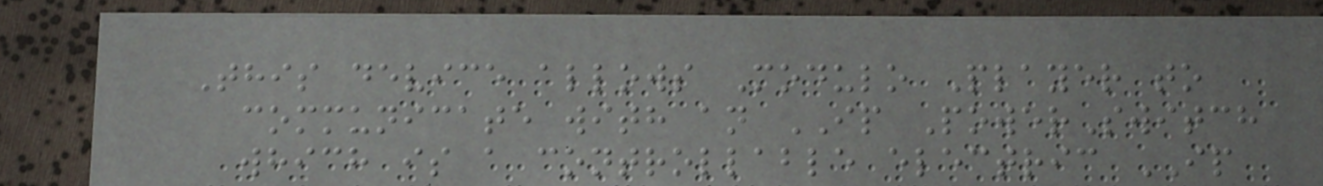This device allows Modulo Player to
communicate with an IP PowerSwitch
which is a controllable electric IP
